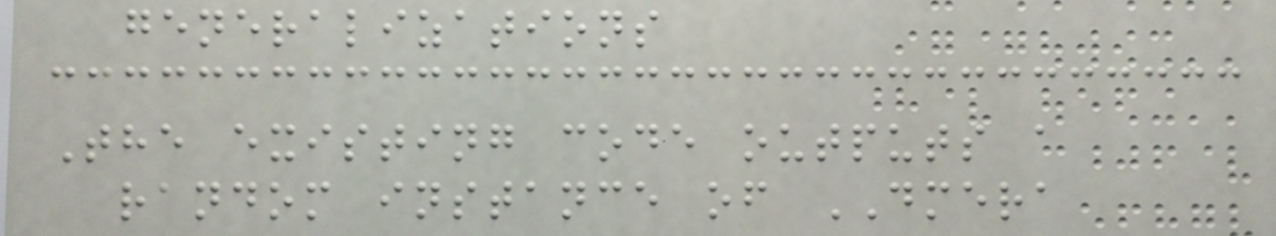generalizations
The existing code outputs a
random instance of DMERA
